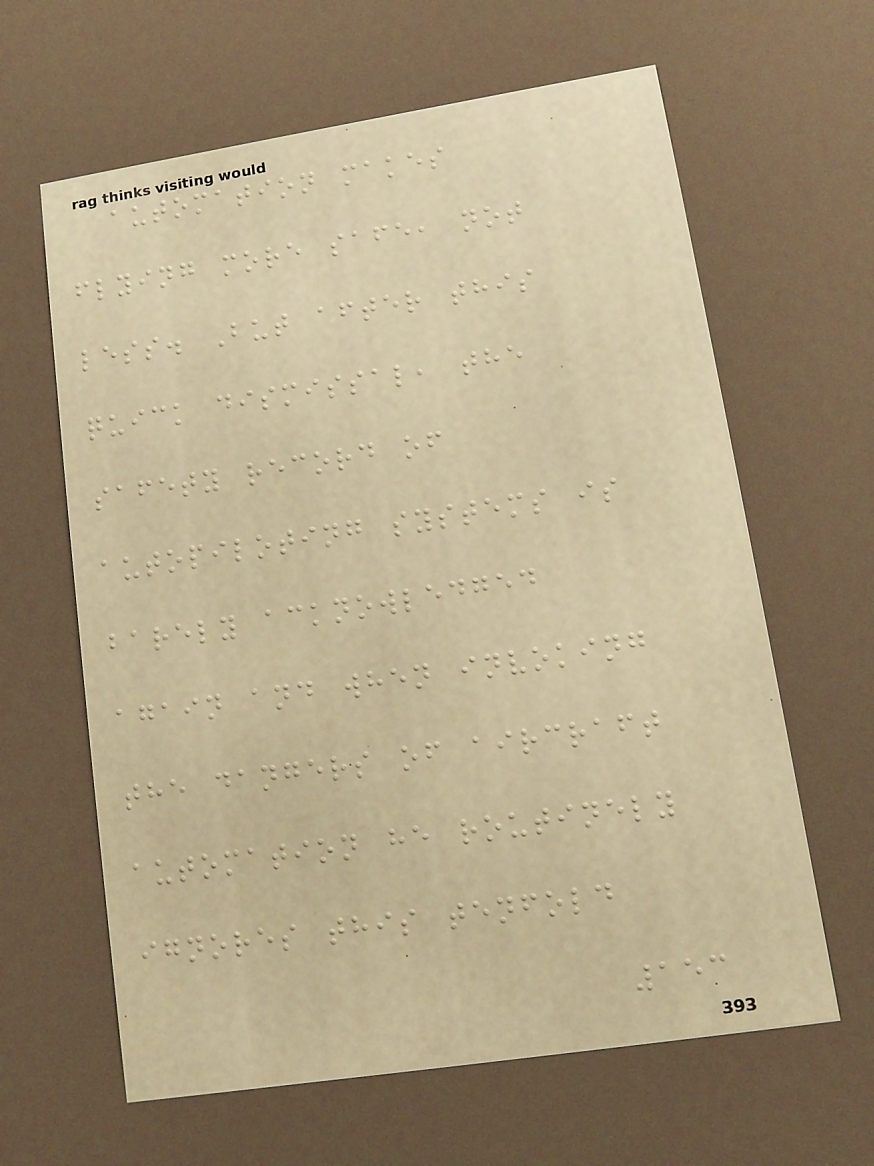automation makes
flying more safe, not
less. But after this
quick dismissal, the
safety record of
autopiloting systems is
barely acknowledged
again and when invoking
the dangers of aircraft
automation he routinely
ignores this tenfold
153
